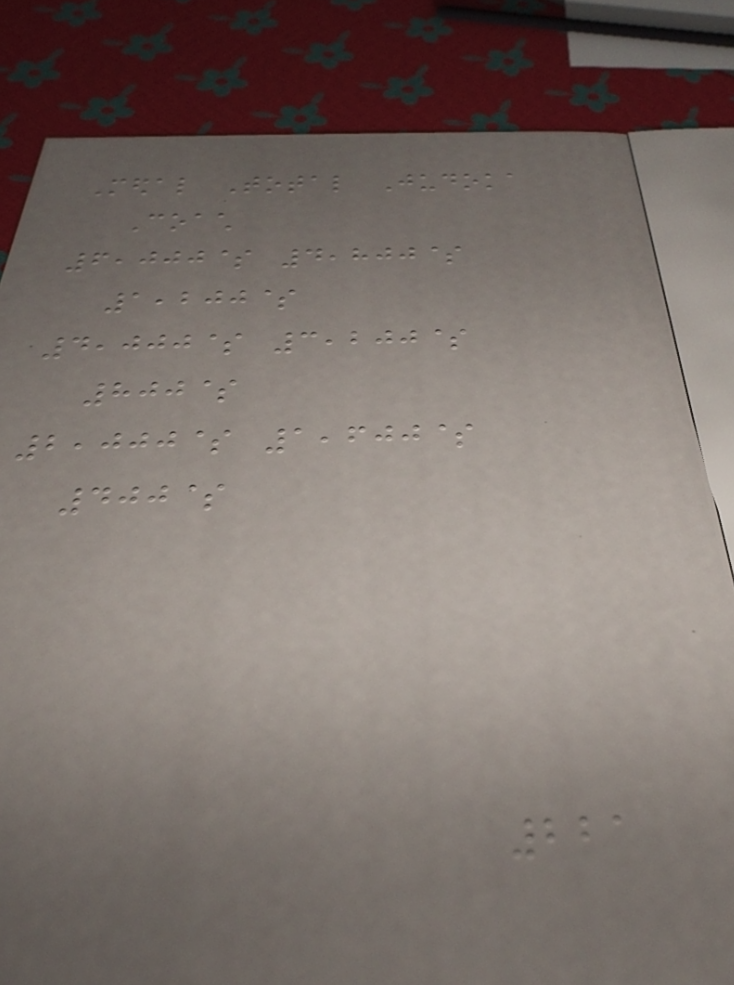Medal Total Judoka
Coach
6,000$ 4,800$
1,200$
4,000$ 3,200$
800$
2,000$ 1,600$
400$
221
